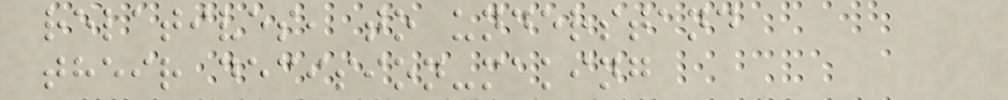relatives, to understand
their decision-making
